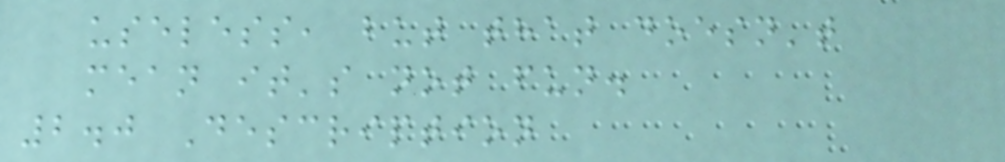useless, but that doesn't
mean it's not fun.
2.0 Description
